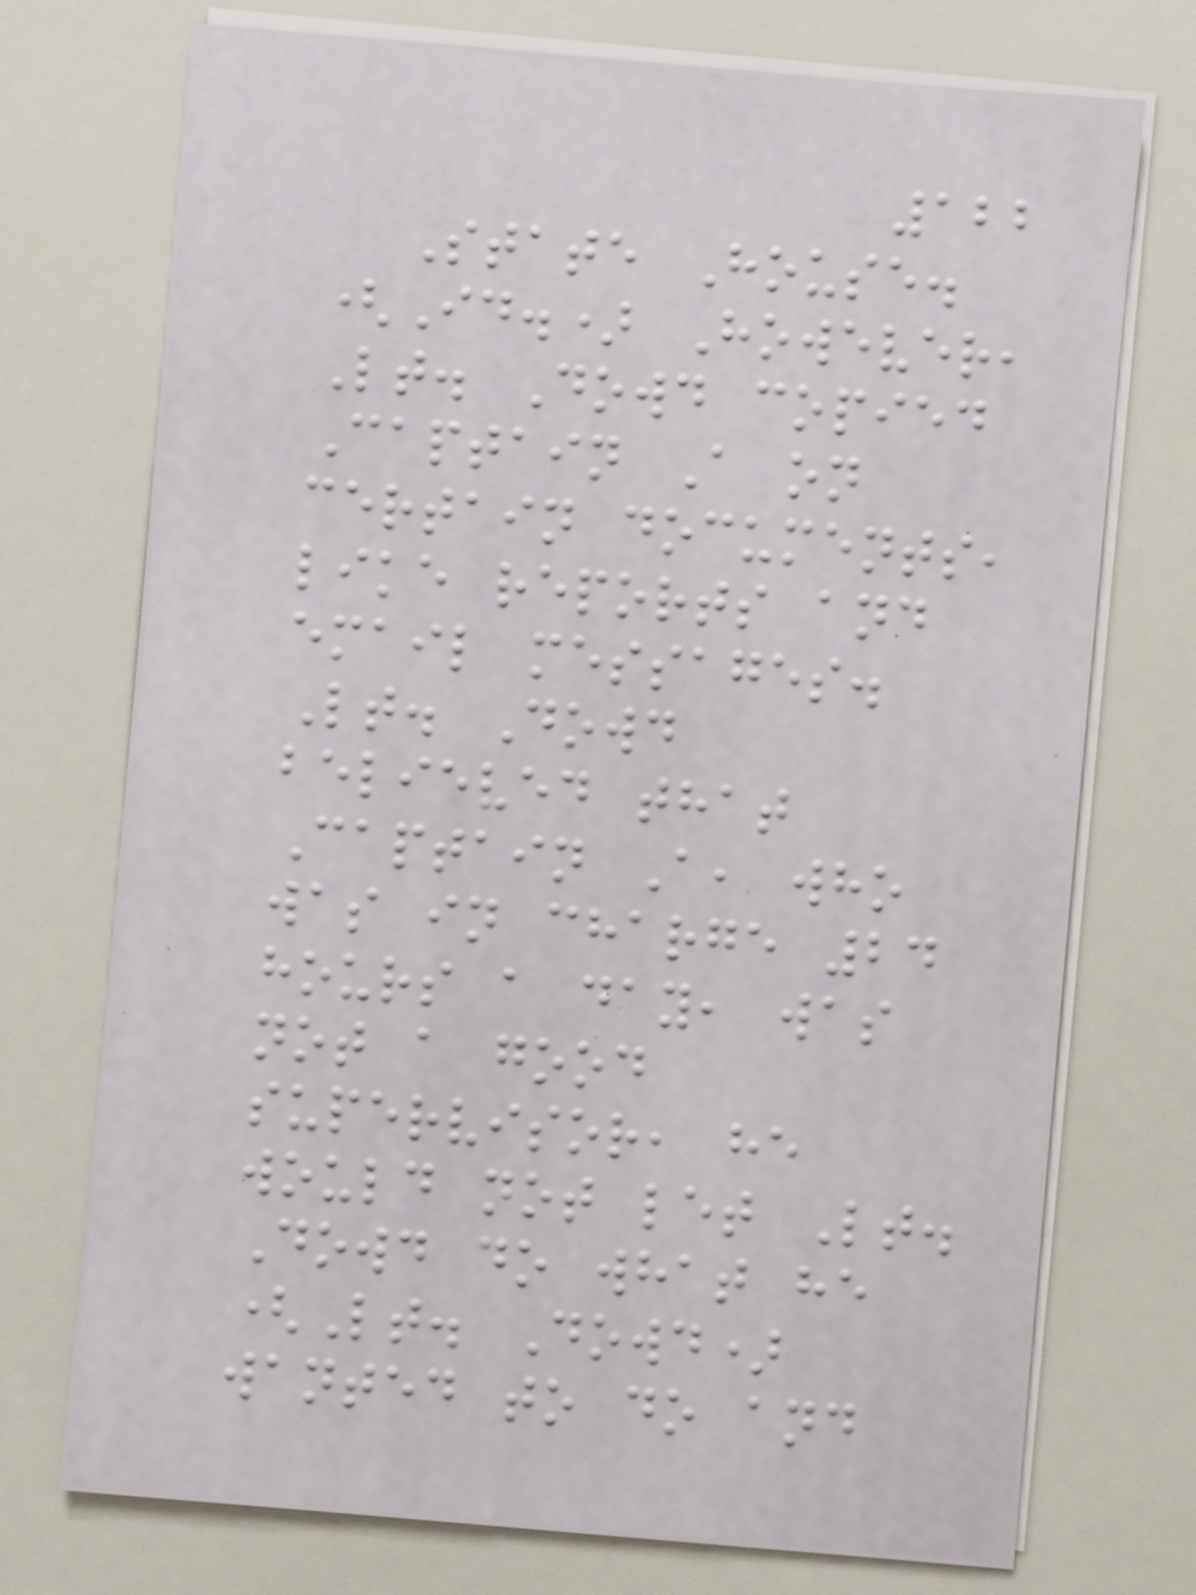122
State House.
(Id.) However,
Lt. Dowd copied
Captain A on
certain documents,
like reports and
email messages.
Lt. Dowd
believed that
Captain A, who
was in charge 24
hours a day, was
not a good
supervisor, he
would not let Lt.
Dowd do what he
(Lt. Dowd)
wanted to do and
